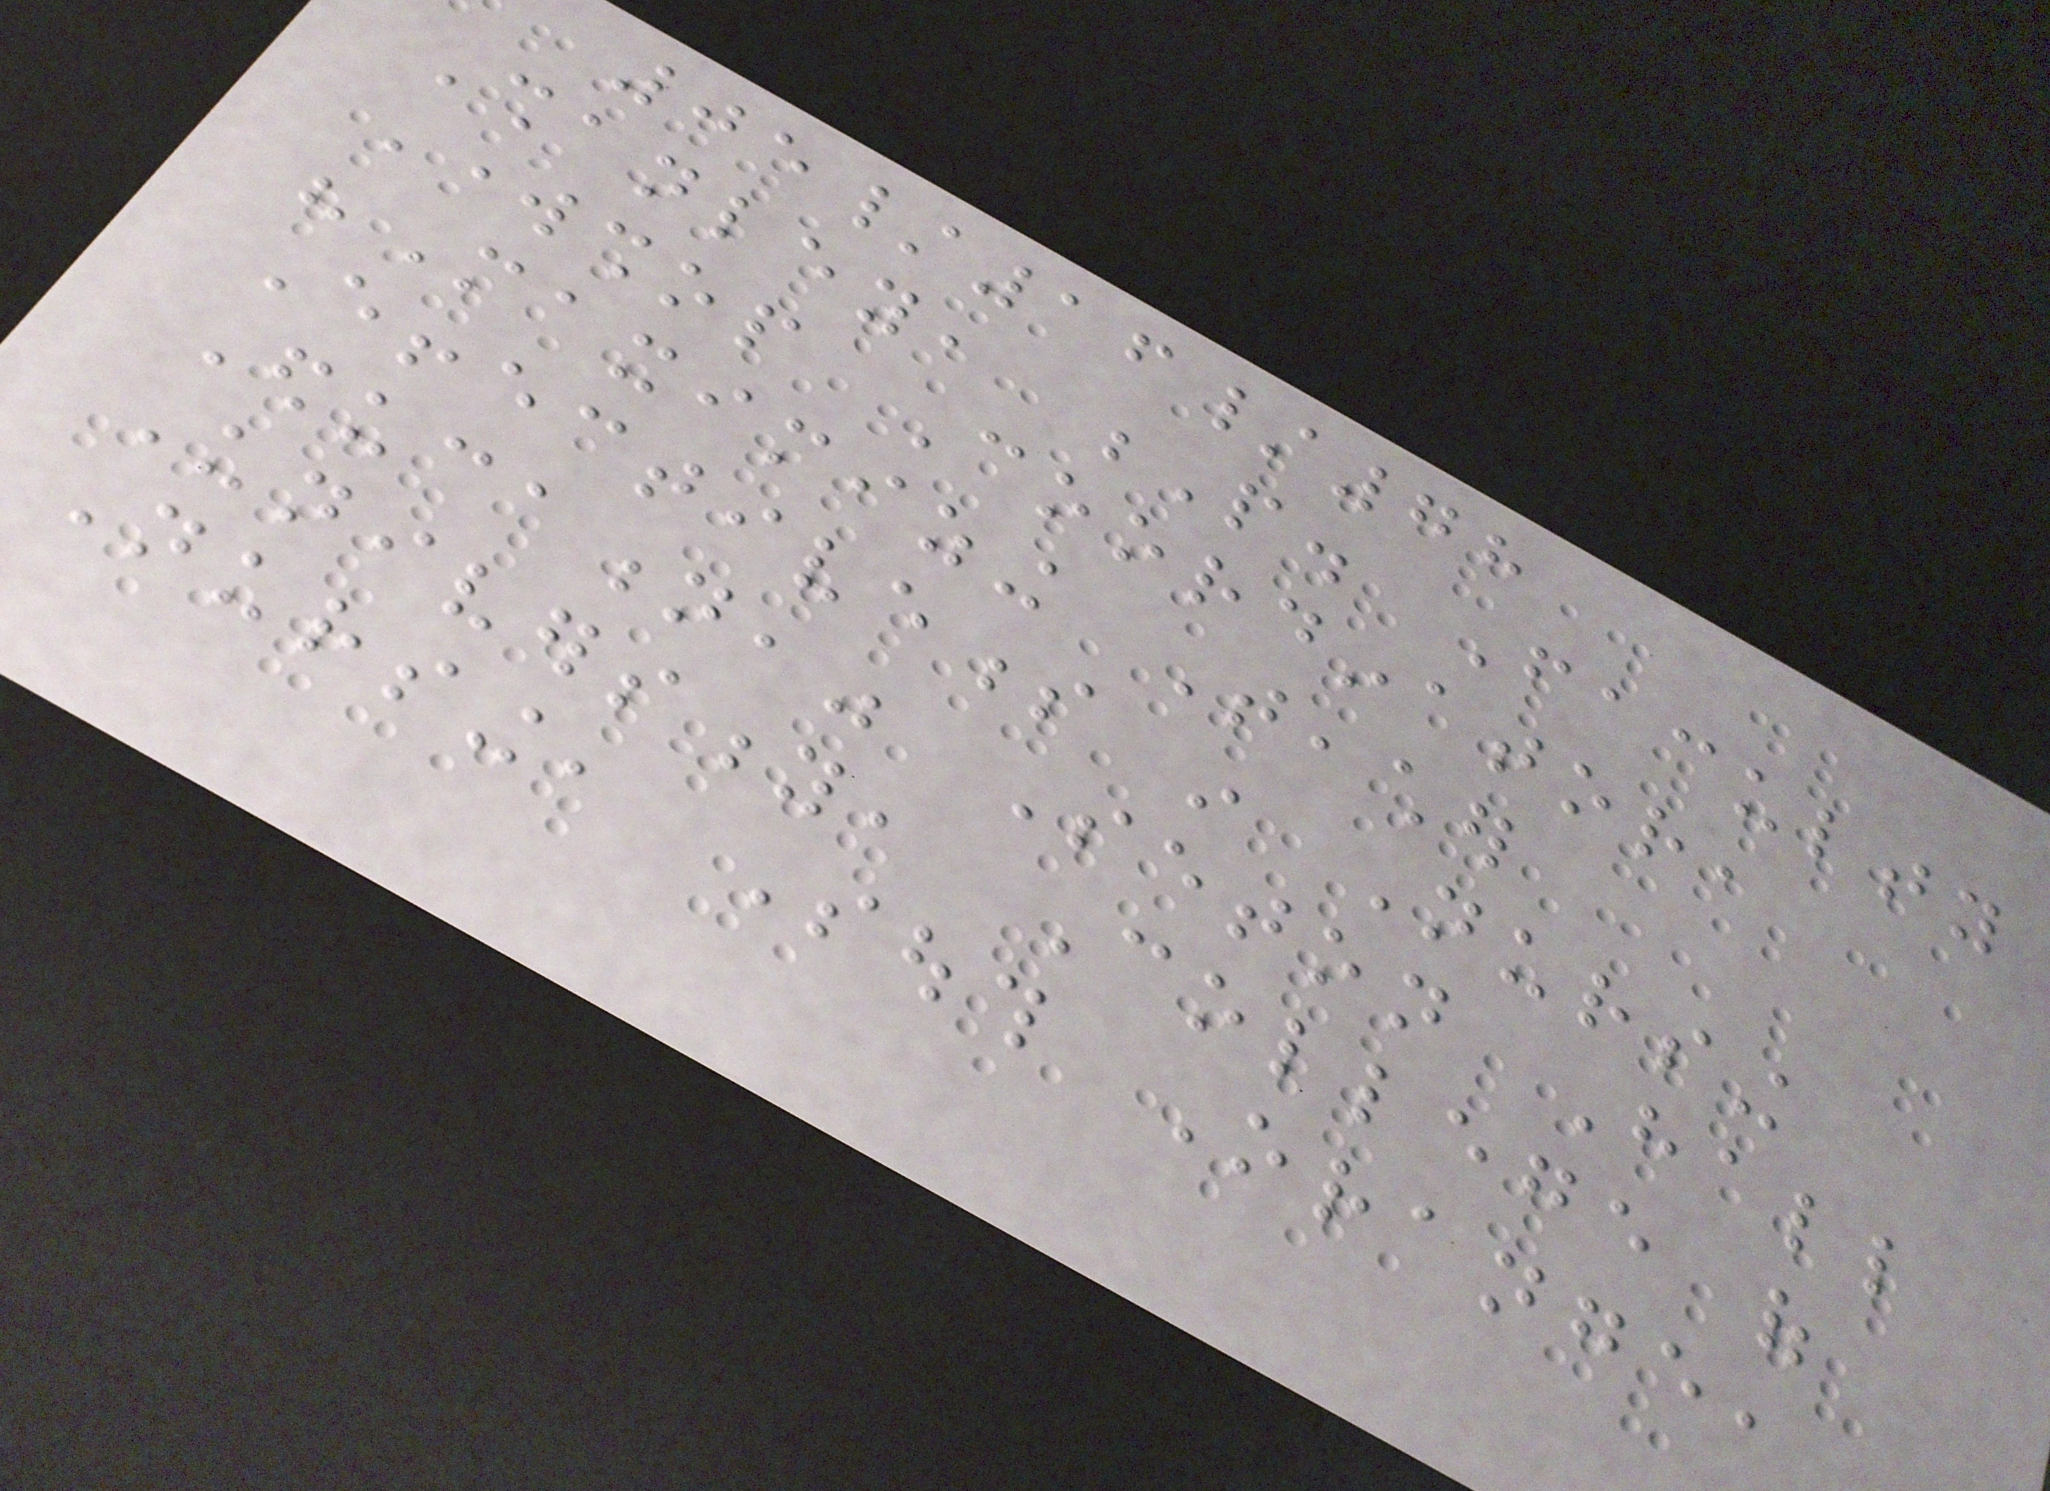05/16/78
Shanley, P. Faculty
Workshop Coordinator,
"Maximizing Teacher
Effectiveness in Nursing
Education," Seton Hall
University, College of
Nursing, South Orange,
